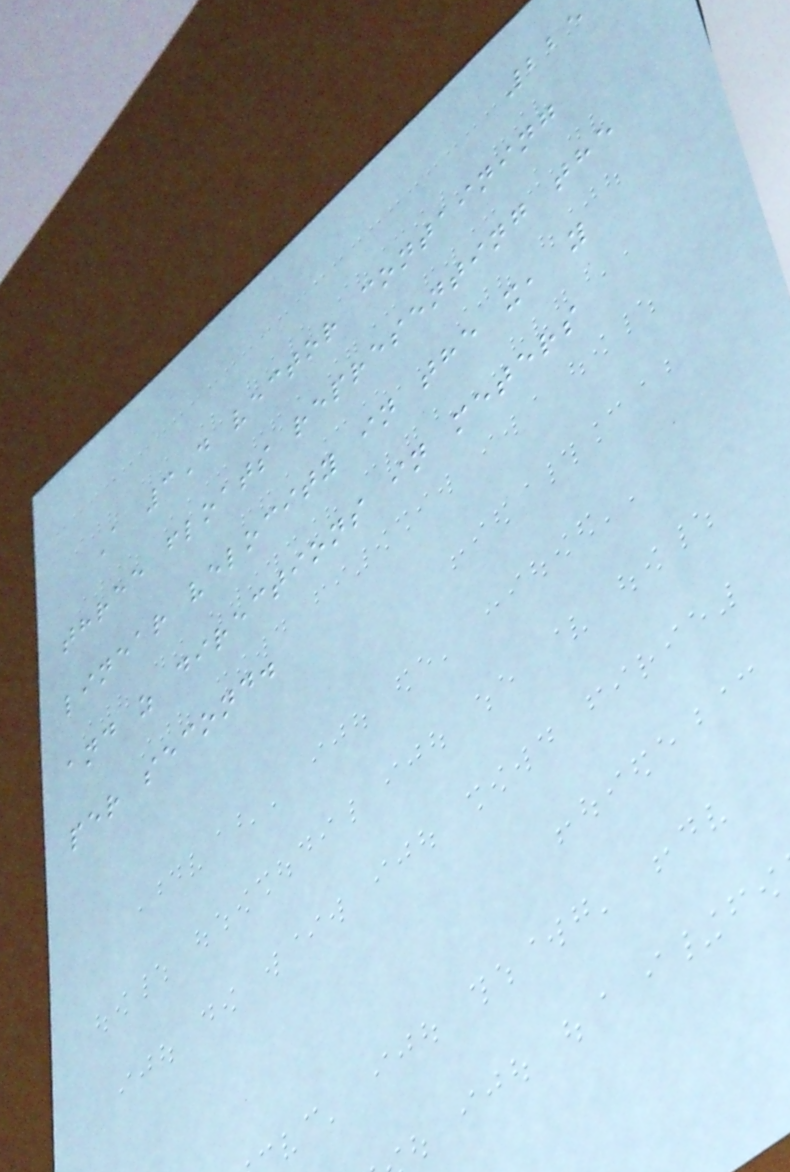225
A 3D vector containing
three floats representing the
linear velocity in the x, y
and z directions in meters
per second.
